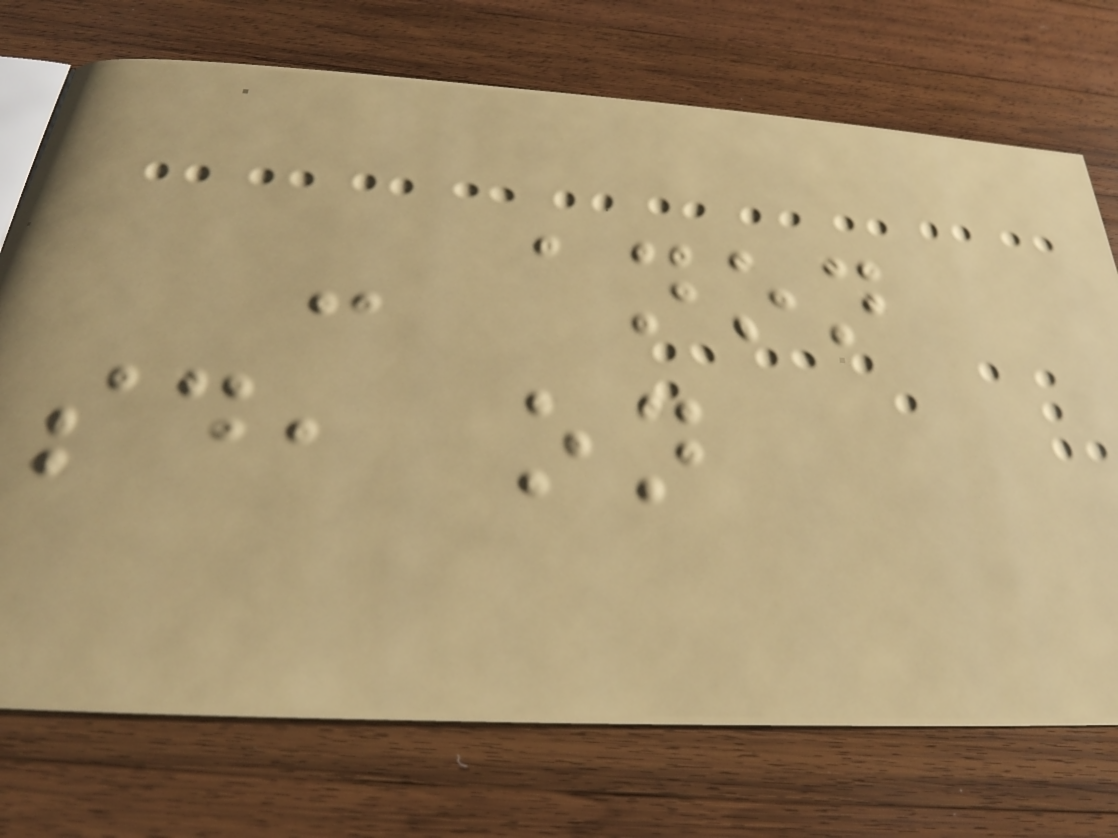- anon
said, on
